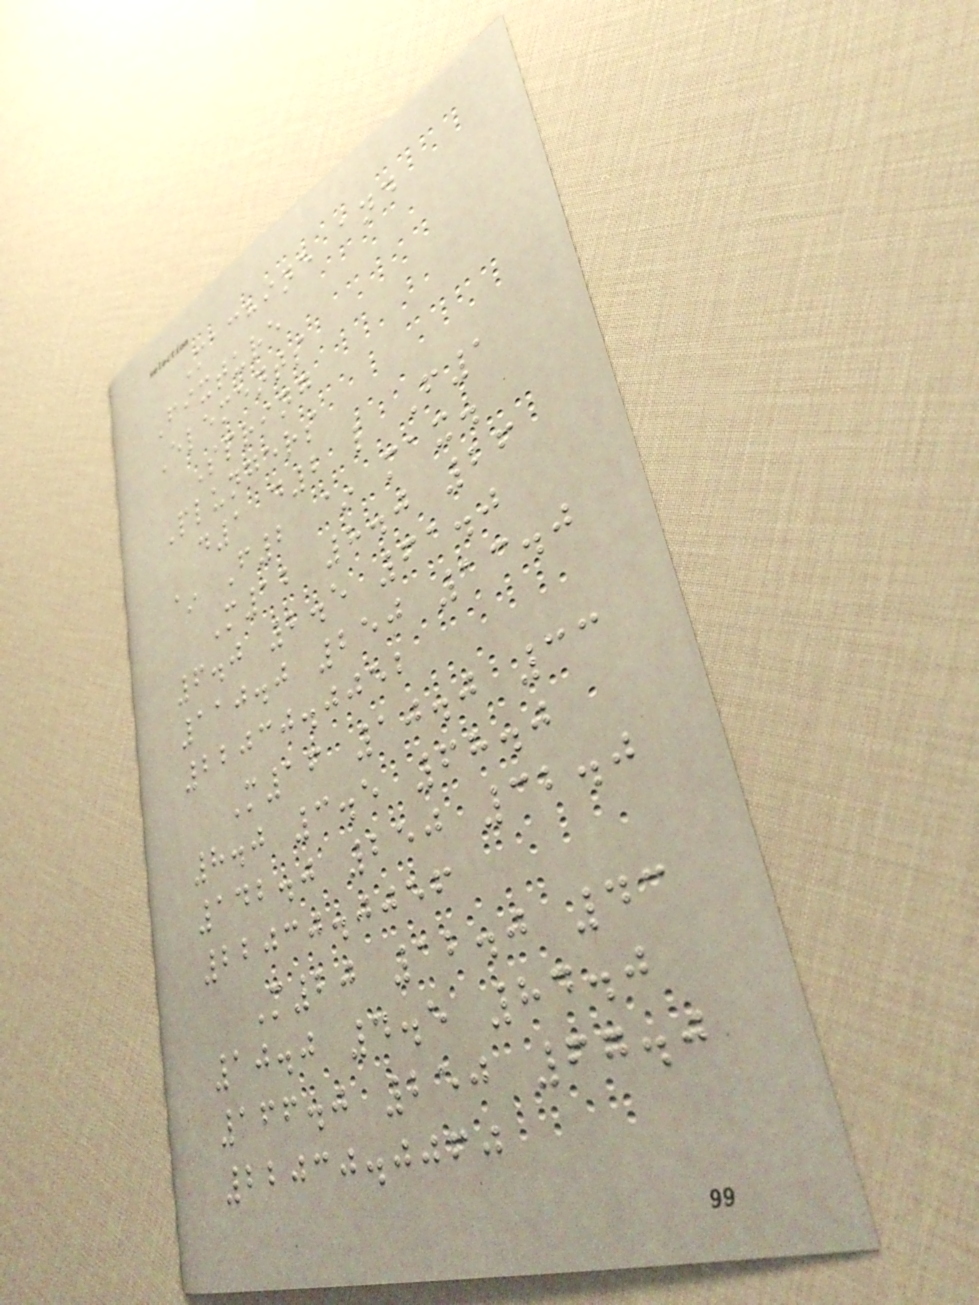Machine and
Fixture
Elements
Spring
Plungers
d1 d2 l F1
~ F2 ~ max.
M12 8.0 26
6.0 2.5 61.0
110.0 250 13.0
22030.0052
M16 10.0 33
8.0 3.5 68.0
142.0 250 32.0
22030.0056
M20 12.0 43
10.0 4.5 84.0
166.0 250 67.0
22030.0060
